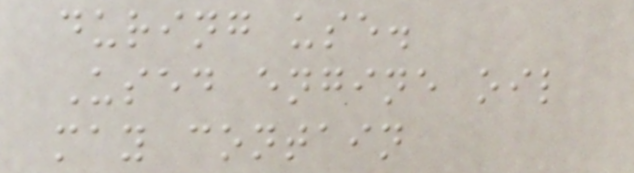during use.
Used engine oil
may contain
